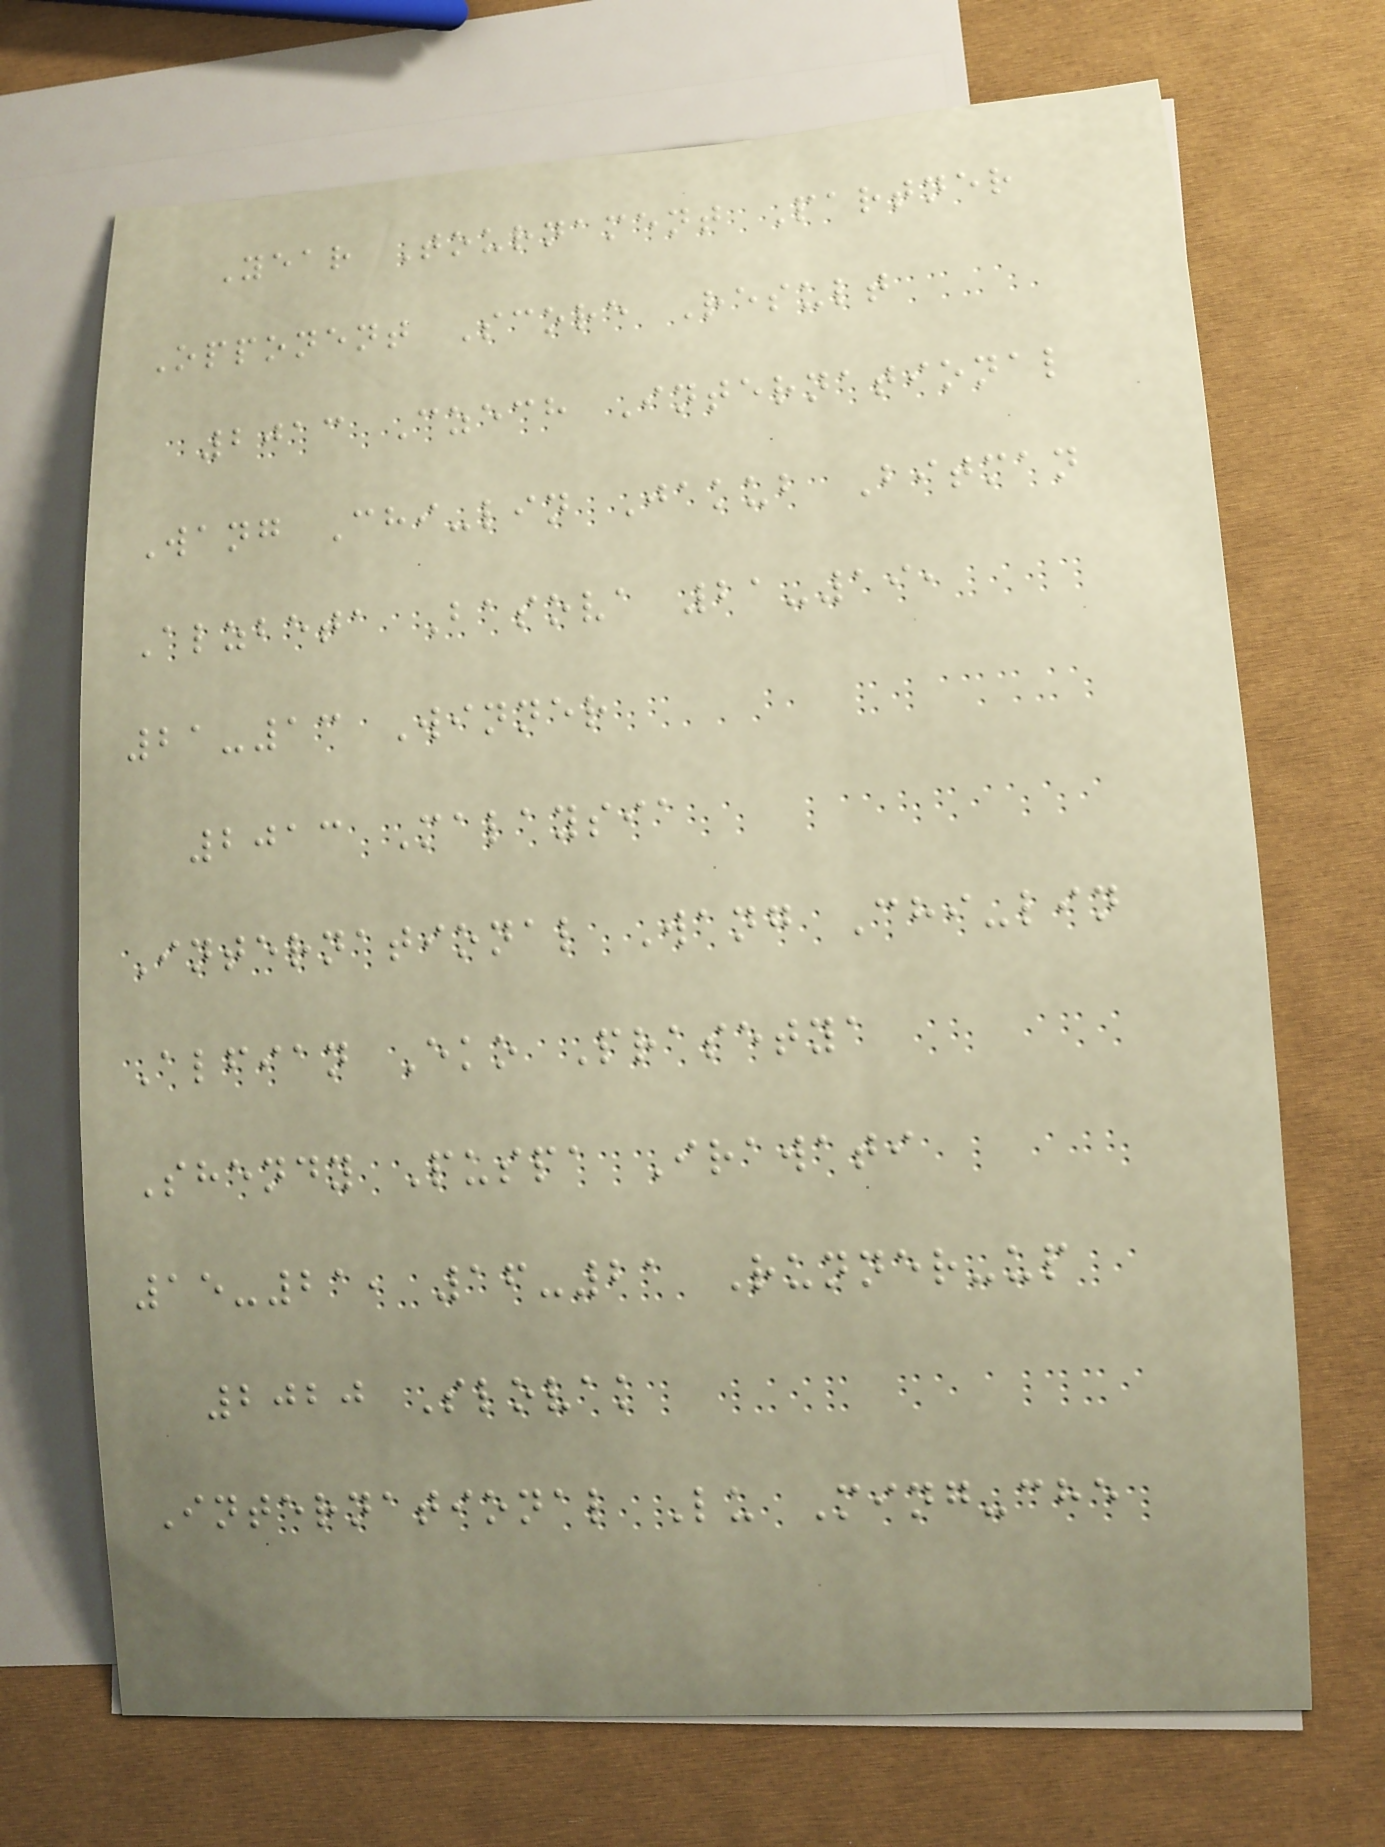Year Tournament Partner
Opponent Score Result
2013 Czech International
Wang Chi-lin Jakub Bitman
Alzbeta Basova 21-19,
21-13 Winner
2013 Malaysia
International Wang Chi-lin
Alfian Eko Prasetya
Shendy Puspa Irawati
15-21, 16-21 Runner-up
2020 Slovak
International Lu Ming-che
